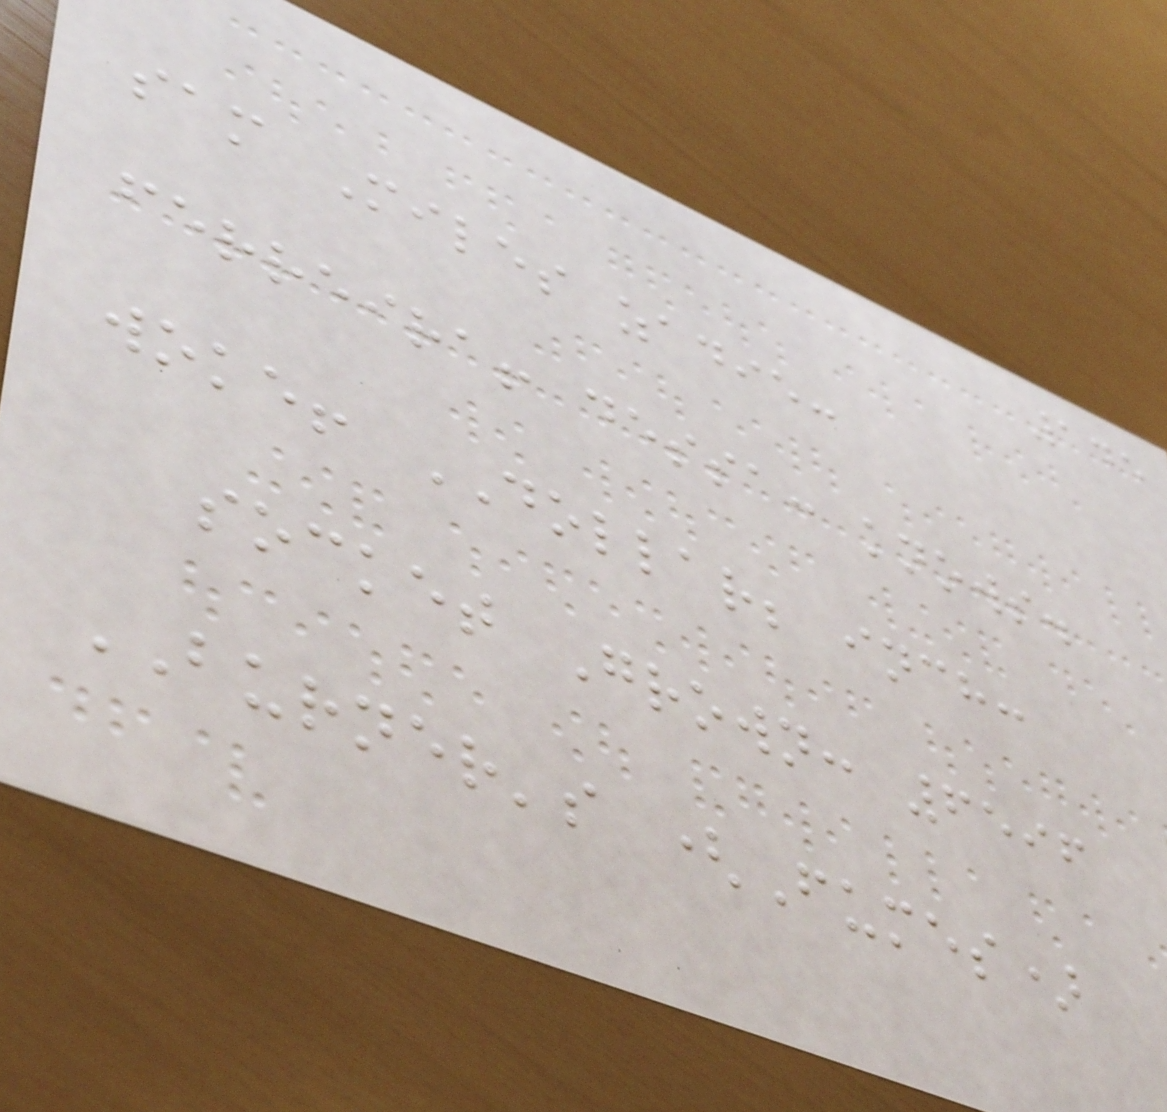145
sam Miles zadie:
ferreira! dessa: knows.
woke! DOLLAR; inch:
socket Grown: 6596
BURNER's (Fumes)
